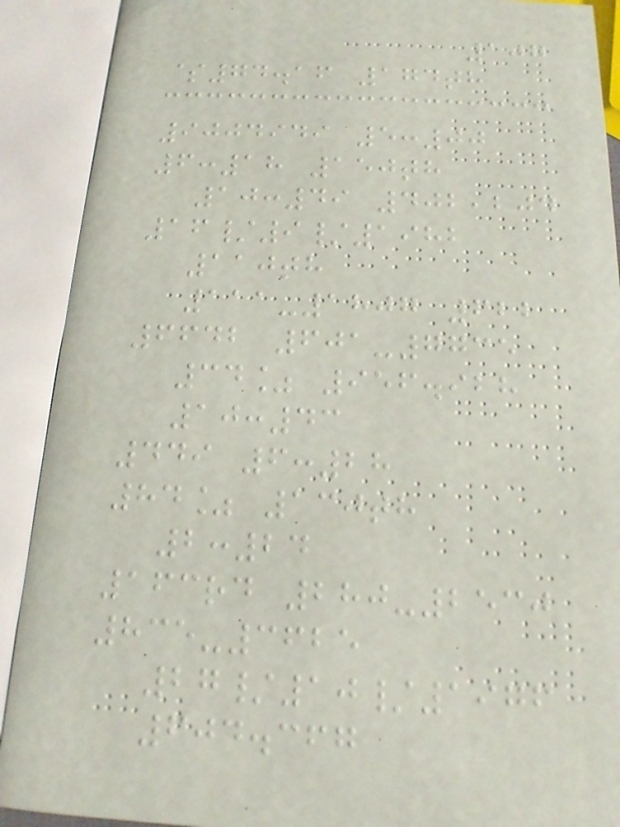107
$74.16 174th
9004949 5:00
6:18 150th
10:49 402,204
16/9/1982
110th
111-1807 622
6642 601-7735
34% 956.928
10:43
449 6:28
84% 130th
2:24
163rd 280-2530
835-3625
27/10/1976
604.367
